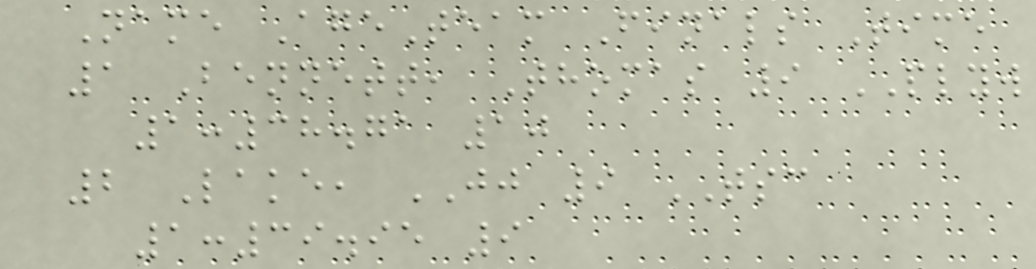Name AgeTeam Finals Time
1 Bennett, Thomas 9 PLYW
1:38.71 10
2 Lake, JJ 9 TSC
1:39.95 9
